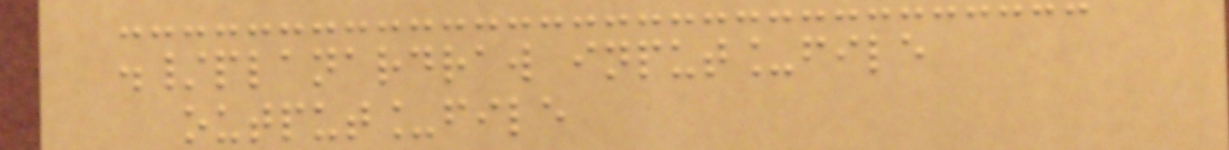./planardraw input_file
output_file
